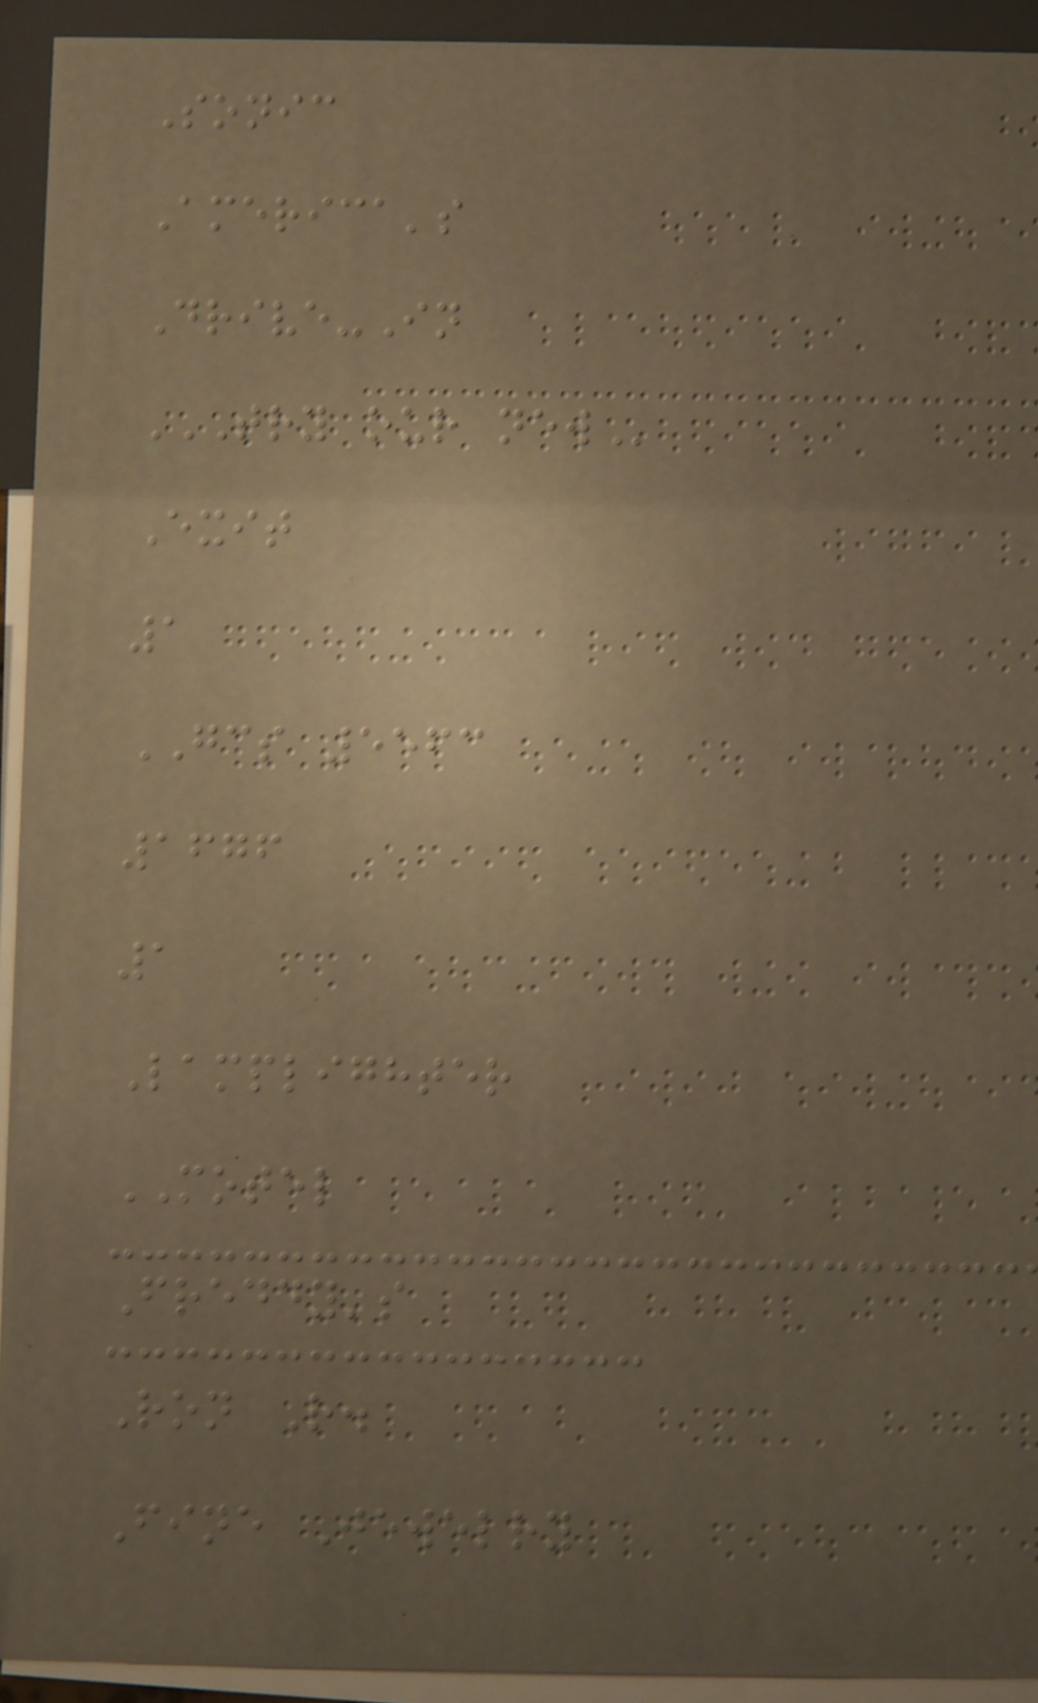Sonic
America's
Drive-In
TRY OUR NEW
Exit
1
GCS 5563
1676
1
Lamplighter
MOTEL
Freddy's
Ron R.
Fine Jewelry
